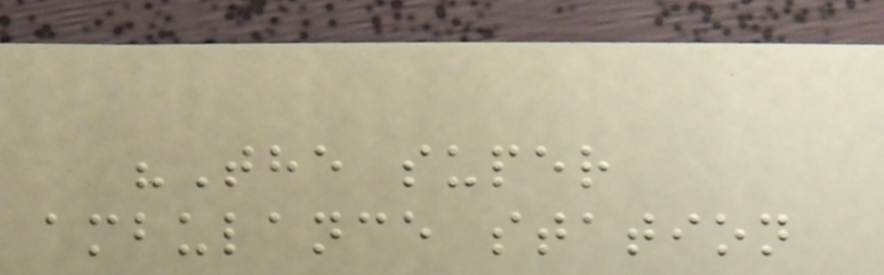"The super
ambulance station
